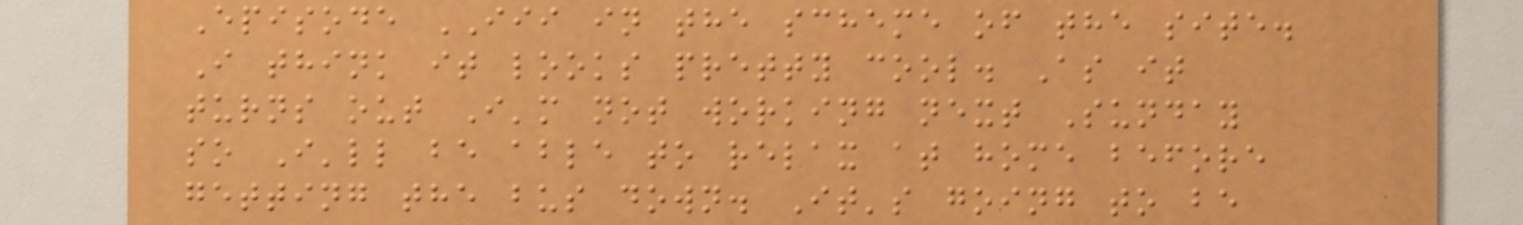Episode III in the scheme of the site.
I think it looks pretty cool. As it
turns out I'm not working next Sunday
so I'll be able to relax at home before
getting the bus down. It's going to be
